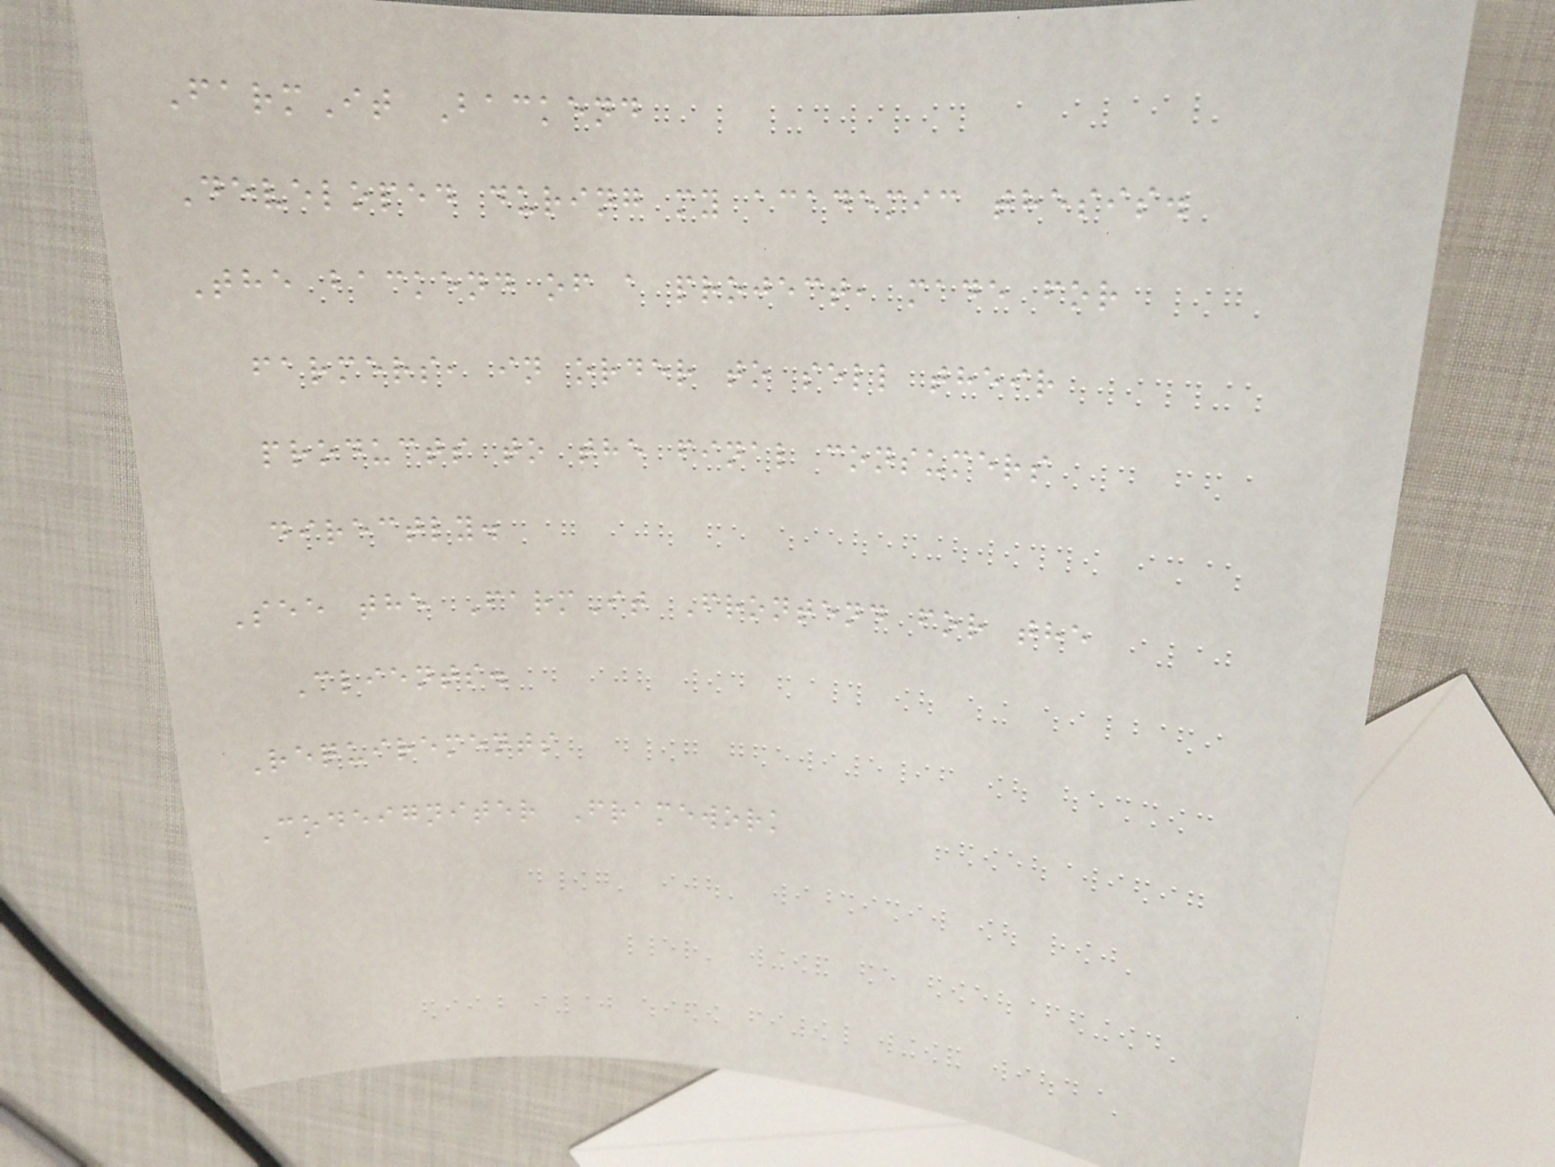FarmIt Backend
Developed during my academic thesis.
The backend of a project, made for
farmers, in order to sell their
products to the final consumers
directly.
See the FarmIt Frontend for the
Clients.
Requirements
Codeigniter Framework
